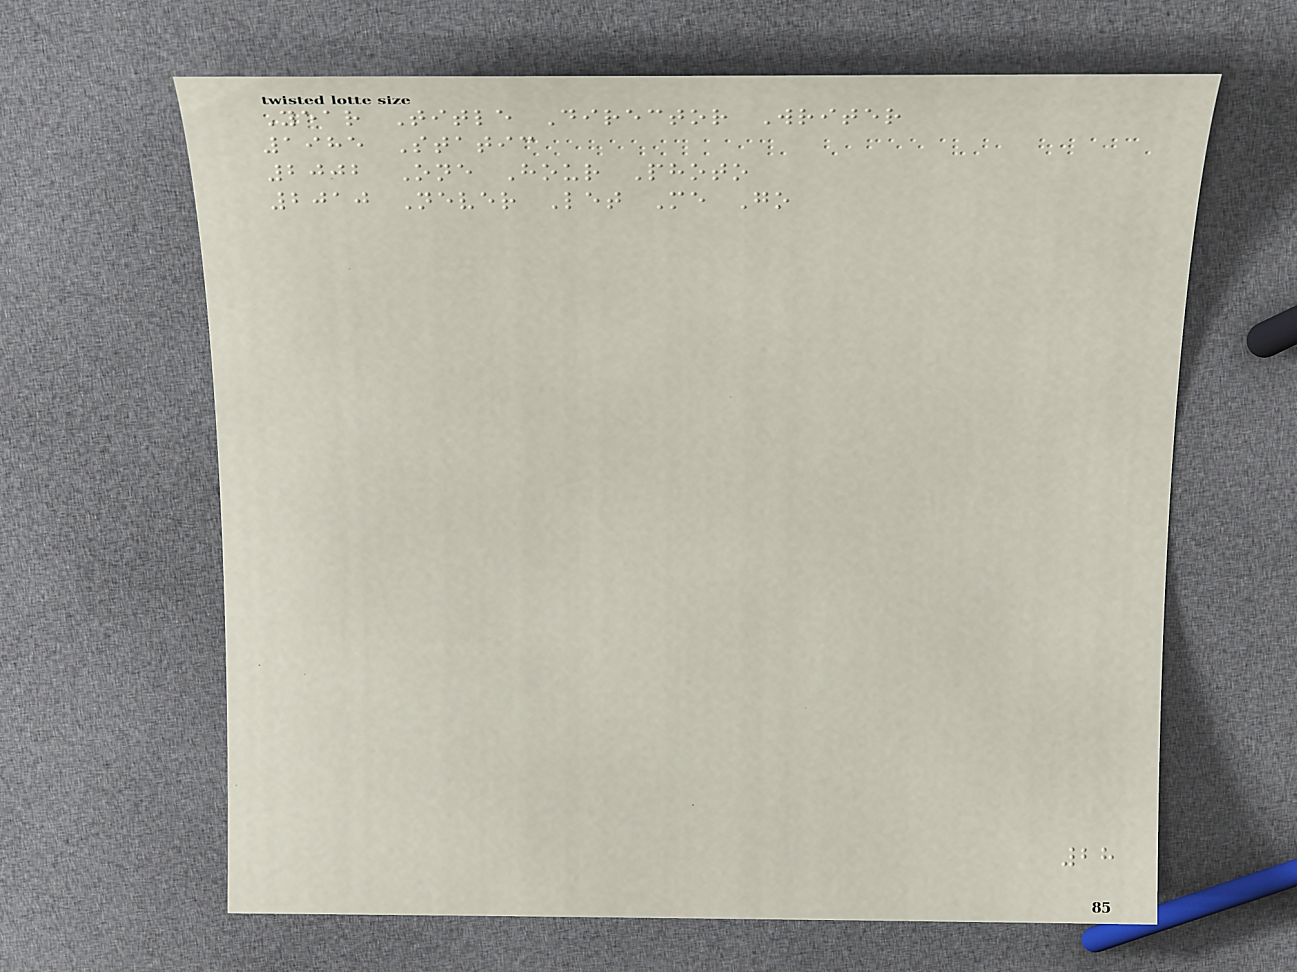Year Title Director Writer
1985 Static
2002 One Hour Photo
2010 Never Let Me Go
28
